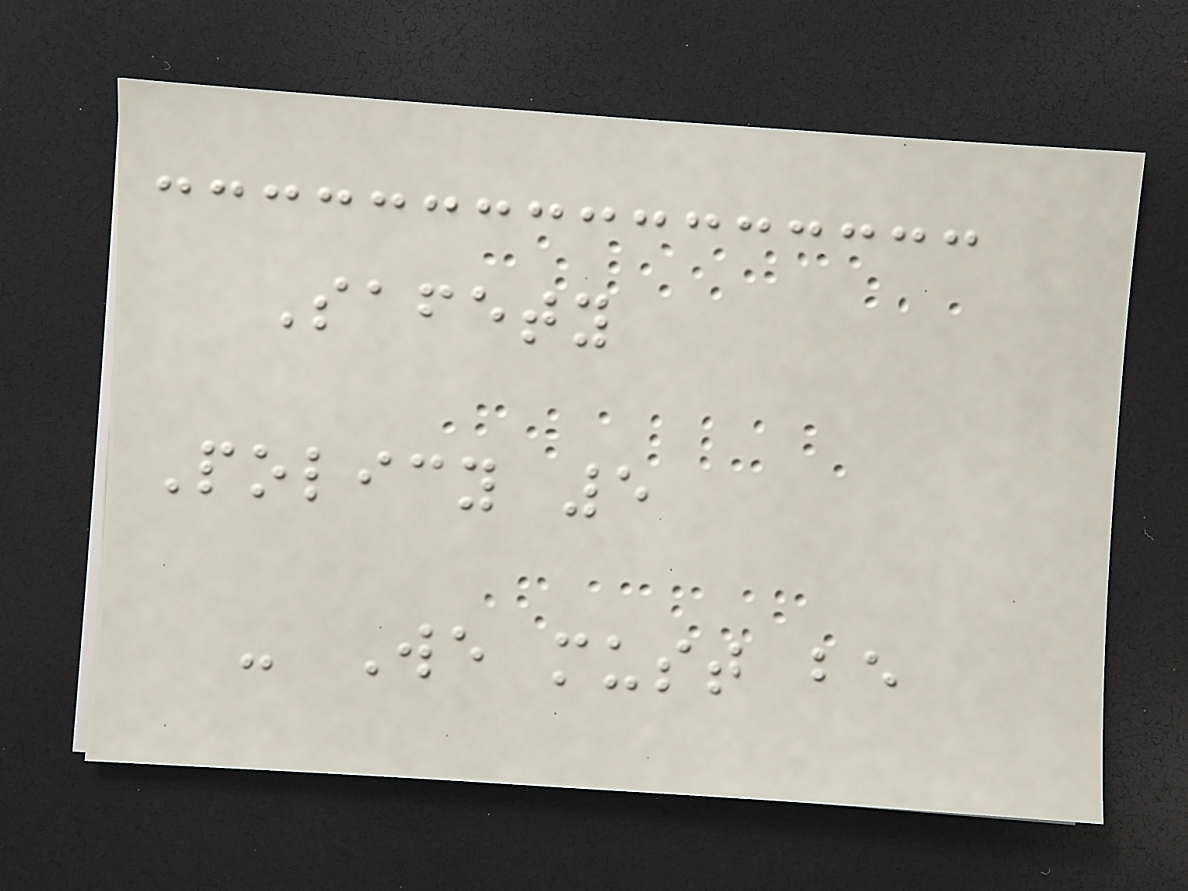Safety
Policy 5
- We must be
